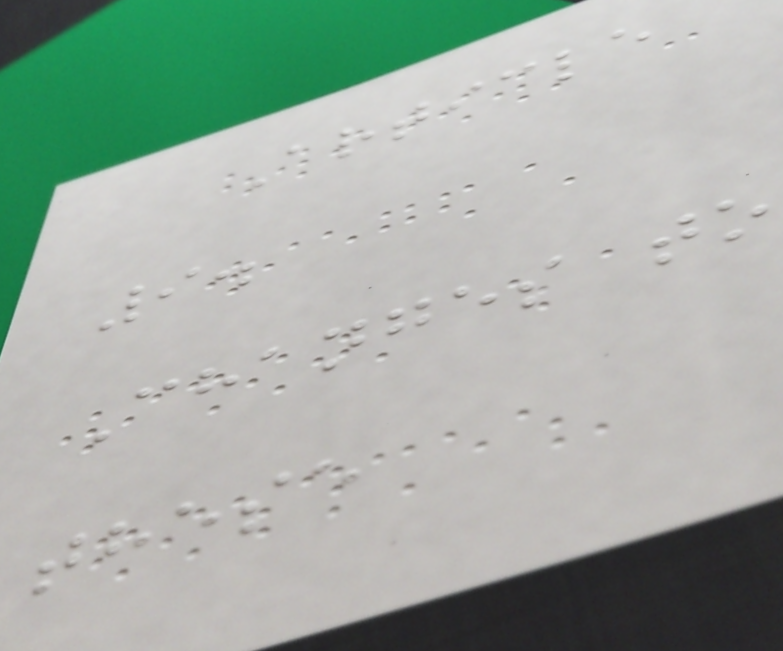Article
9.
Changes to
these
